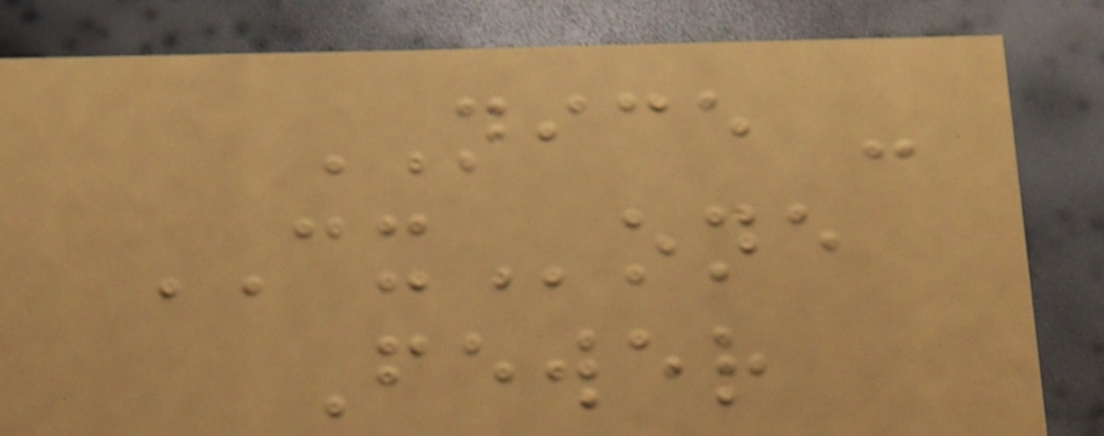NICE -
CXone
Fewer
